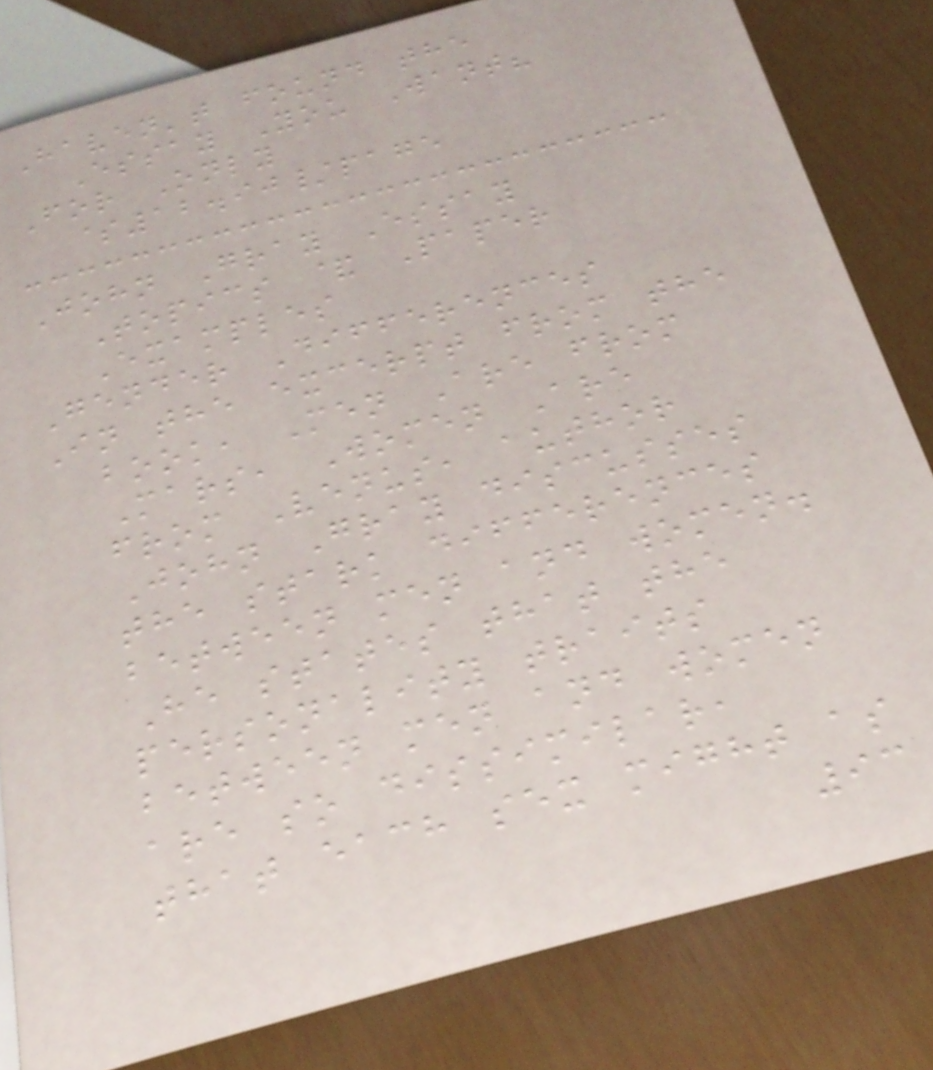Haven't found the
Essay You Want?
For Only
$12.90/page
John Gray Essay
Topics & Paper
Examples
Gender Differences
In the excerpt from the
book, Men Are from
Mars, Women Are
from Venus, author
John Gray discusses
the stark differences
between men and women.
He states that the
personality traits
between men and women
are so dissimilar,
that each sex might as
93
